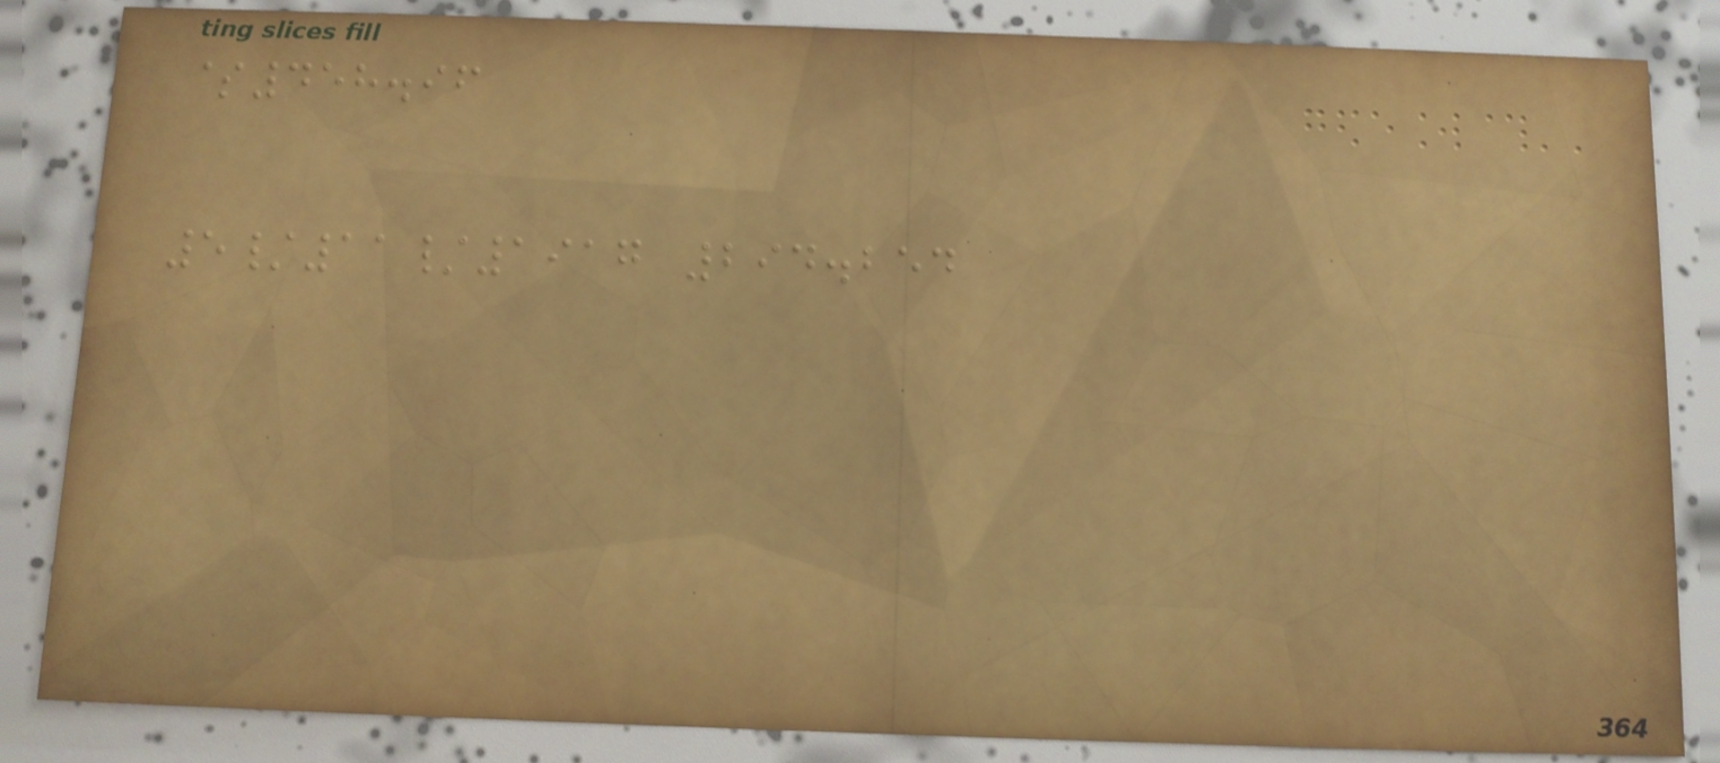$458.96
5/11/1917 294.254
